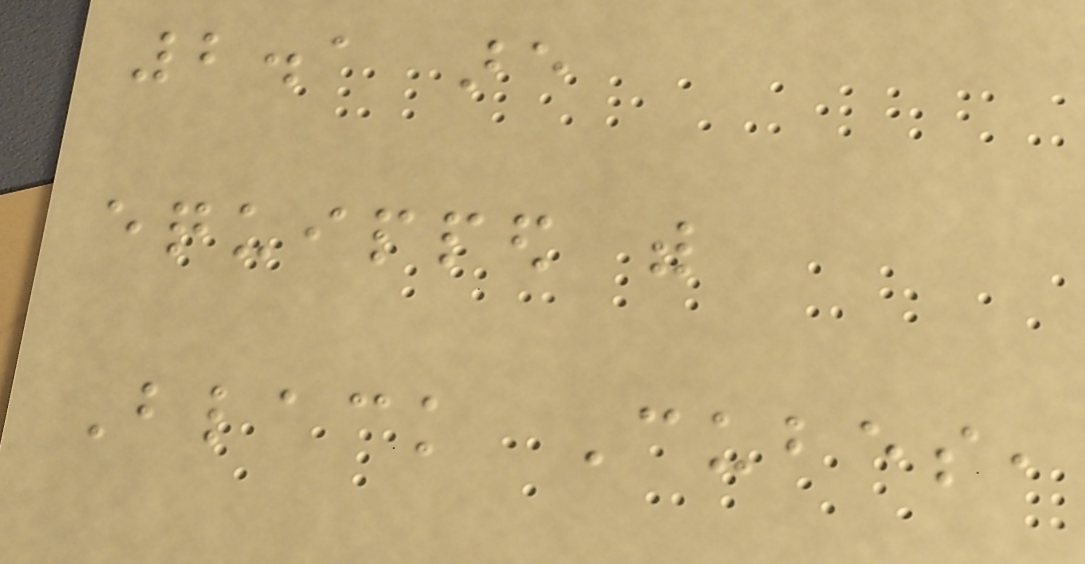2.1 are
equipped with
Black Cubes,
